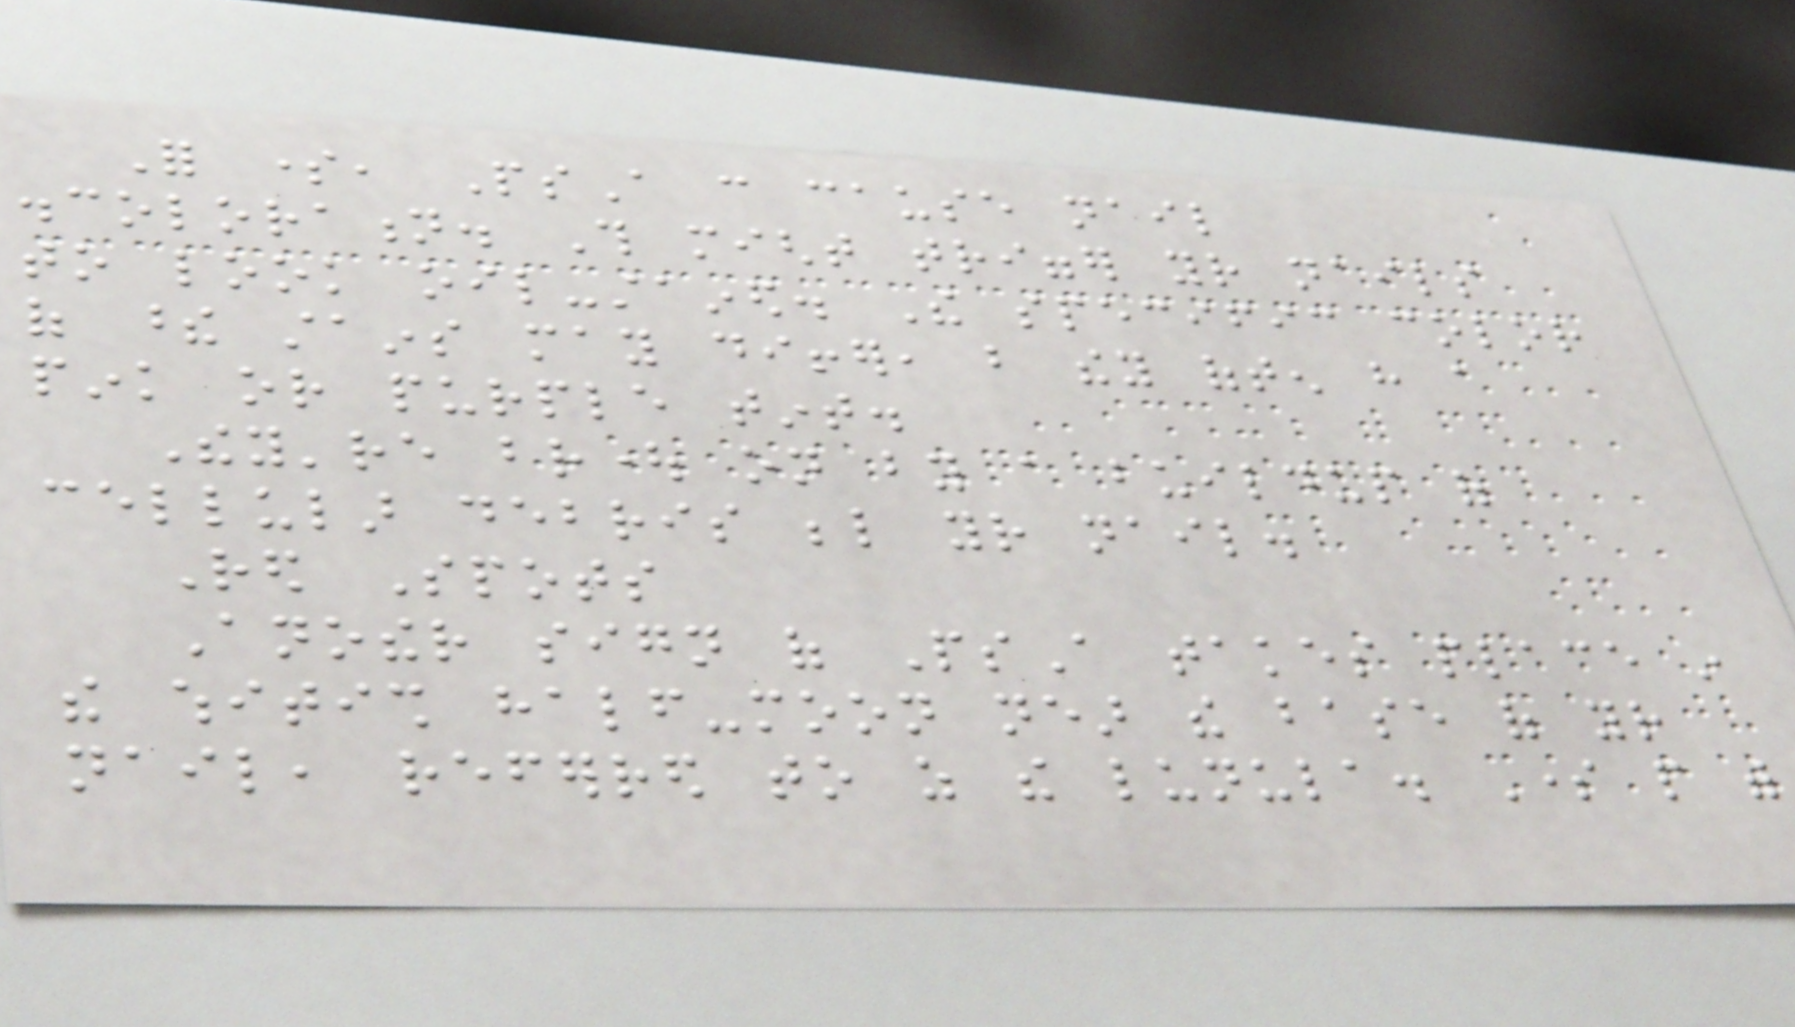For some, PsA can cause nail
discoloration. This might trigger your nails
to look oil-stained. The specific color
of these stains may differ, but they often have a
pink or purple tint.
They're brought on by a buildup of
cellular debris below your nail.
Red Spots
Another sign of PsA takes place in
the whitish half-moon near the base of your
nail, referred to as the lunula. Some people with
